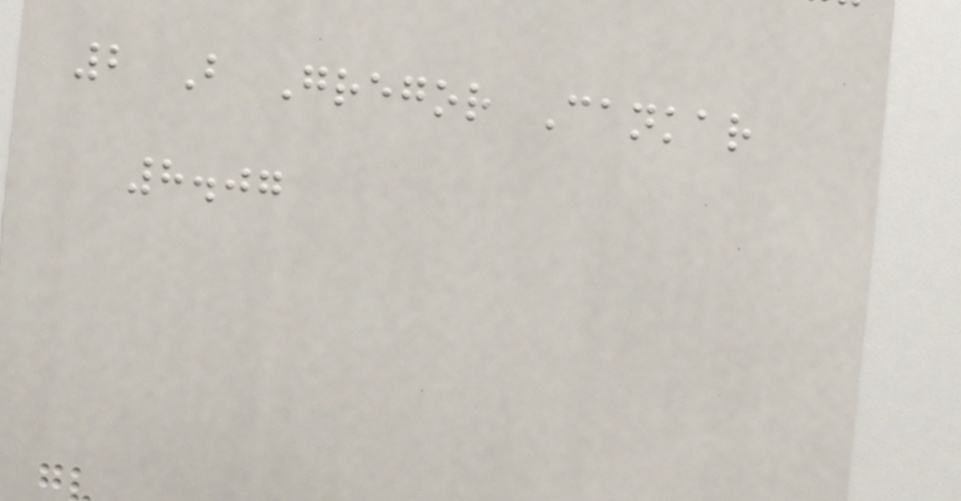2 B Gregor Cankar
8.07
